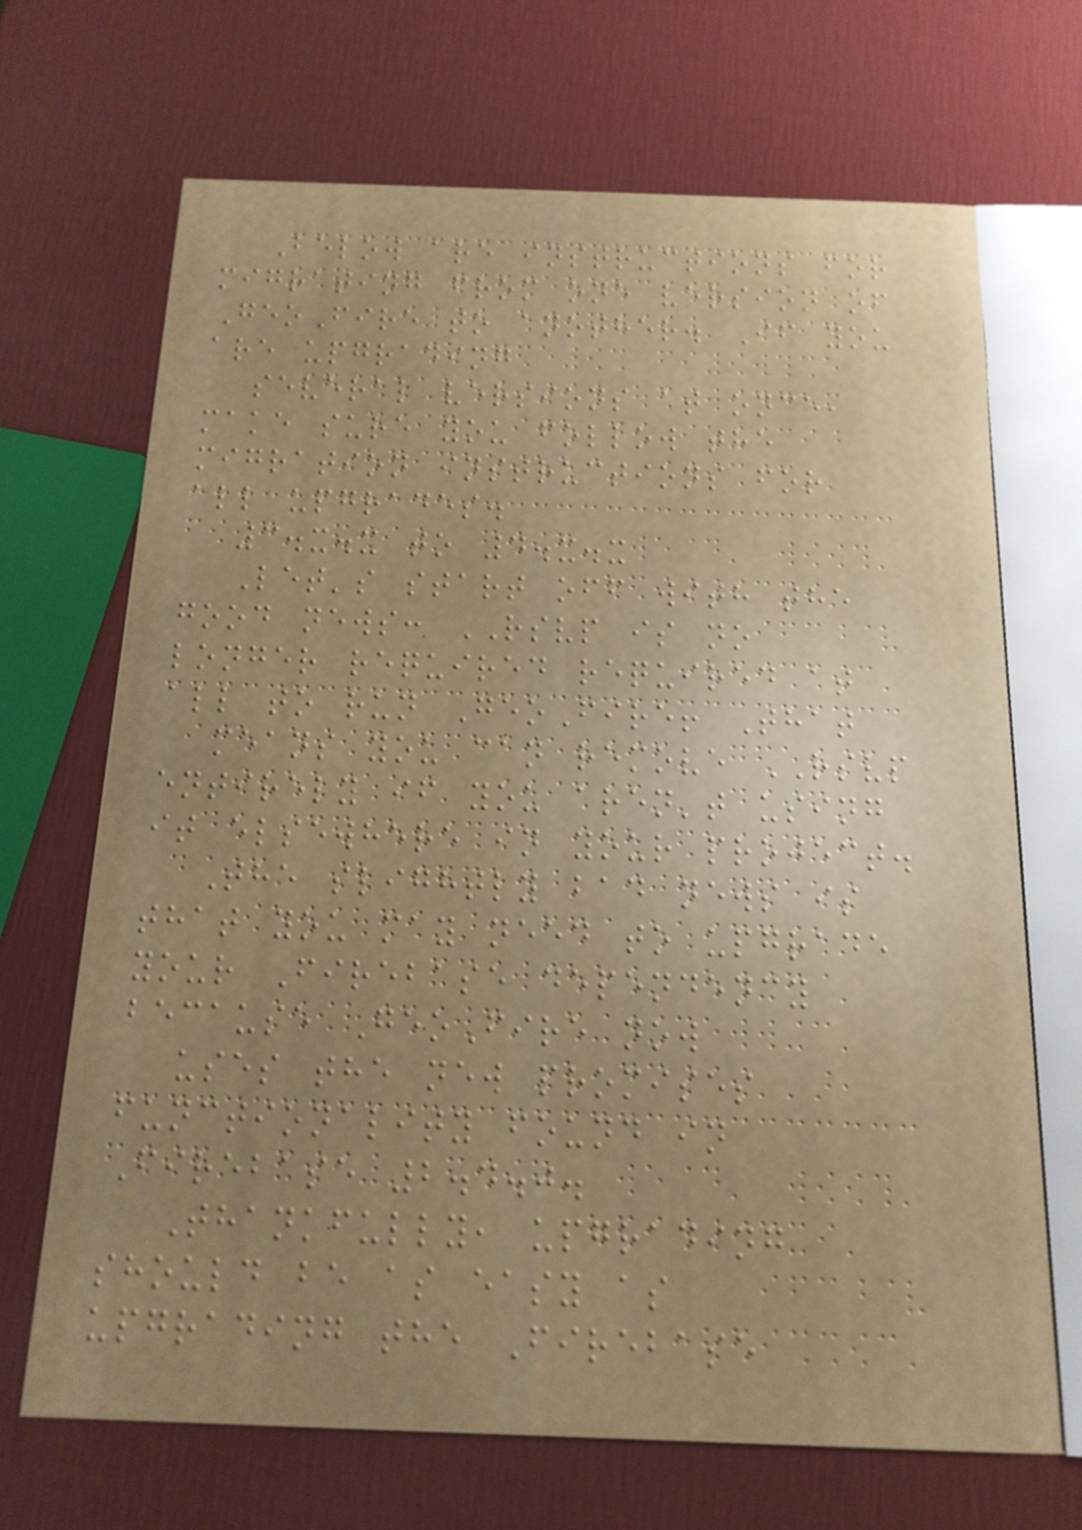Below are instructions for
migrating from one version of
GeoFire to another. If you
are upgrading
several versions at once,
make sure you follow the
migration instructions for
all upgrades.
3.x.x to 4.x.x
Let's start off with the
good news: RSVP is no
longer required required at
all to run GeoFire! That
means you can remove RSVP
entirely if you aren't using
it elsewhere in your project.
The slightly bad news is
that you may need to upgrade
your Firebase dependency
because GeoFire now
uses the new promises
functionality found in
Firebase 2.4.0.
Thankfully, upgrading
should be as easy as
upgrading the Firebase
